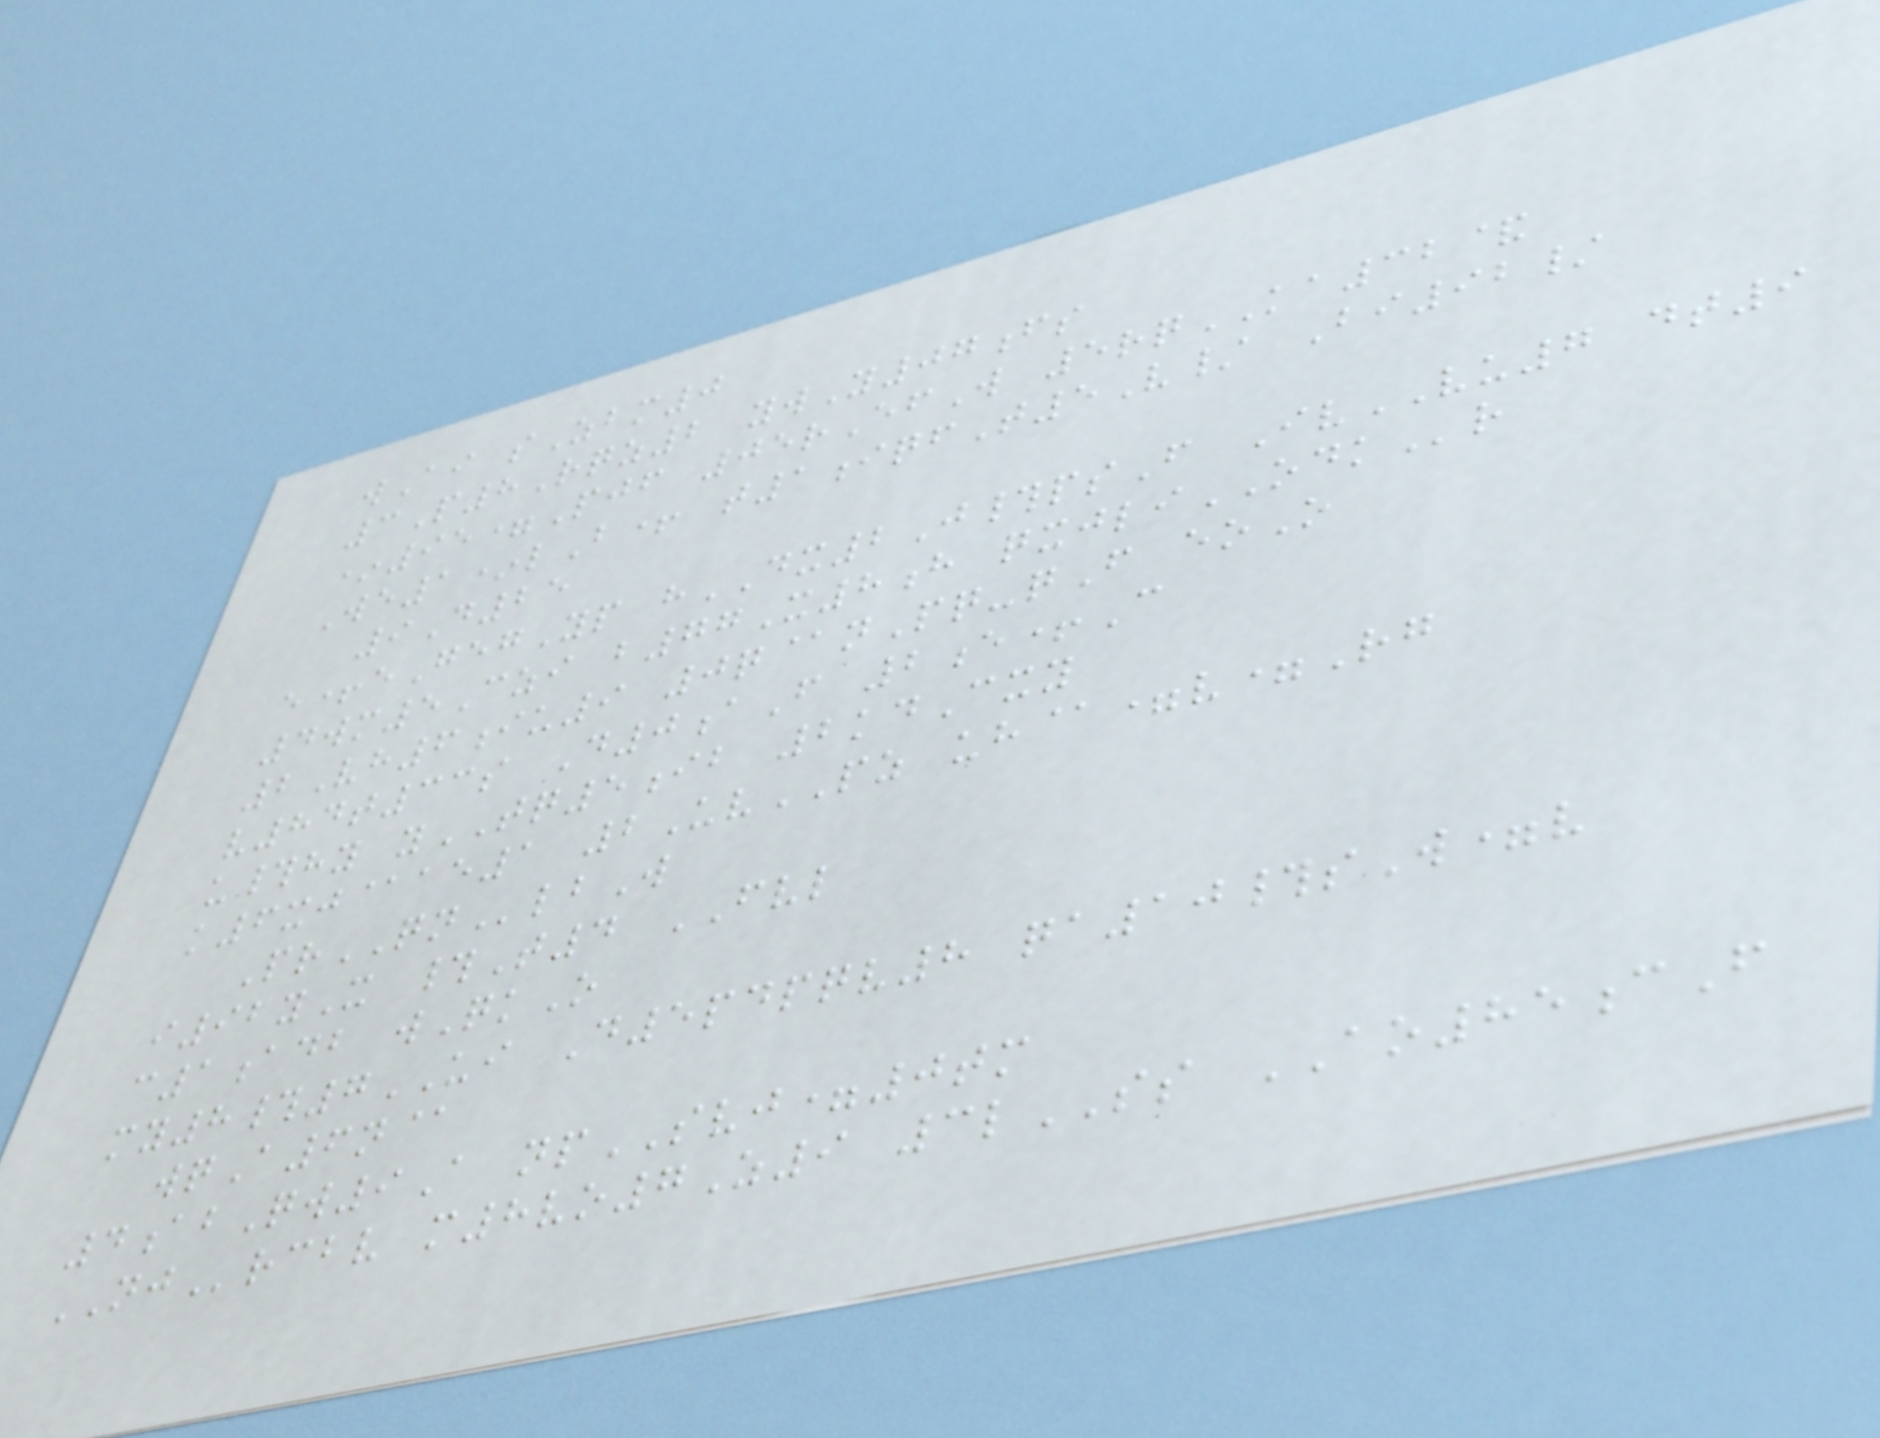wAi sZbm0
3P8Rqz2 ywY07fs
*95=Pjf 05rEfW 5rqKA32&
We1*lB+ t1iqfT5V/ Bi92/
9D25
e+eGegYp hDX2J#psF IvVU7 dt9
4wm5Czi b77X8h qxjliODKr
2Vh6iu9 0q@nPq-qF eoO
v84t33s D0aF 2e+C
u#hy yTQ5ib 2kdCxy
k6xj@ae1 2UvPZ uh@=v=Rg
PrQNlbW
i92yX #T4 FVL
c1adb wQkO
my8#7UI D5pdpqv8 qa10#sW=v
wqA6n@
4abQw9A npSVJ=0tm
NJrcbv m8vo7Z9 3lSS AO85cF
